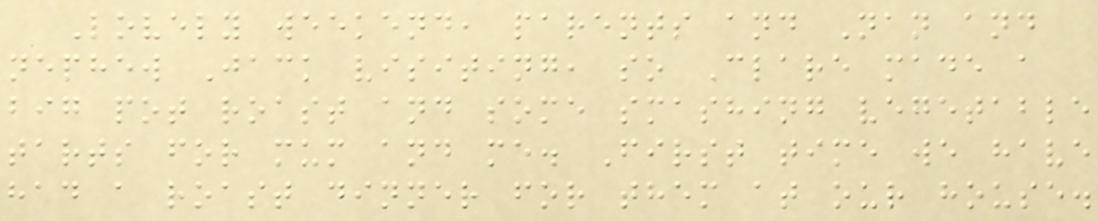Lovely weekend, parents and Nan and
nephew Jack visiting, so Clare made a
big pot roast and some smashing vegetable
tarts for mum and me. First time we have
had a roast dinner for them at our house.
